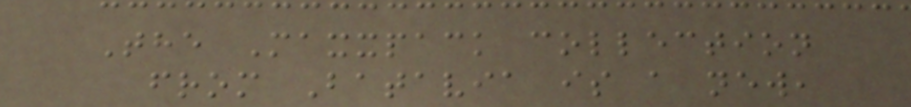The Maxxpack collection
from Batavia is a new,
